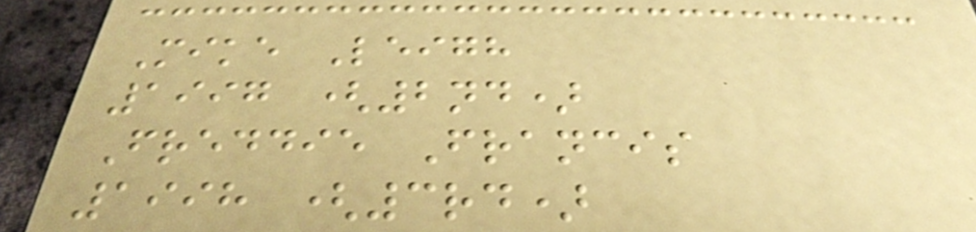Mike Leigh
1997 (2nd)
Freddie Francis
1998 (3rd)
